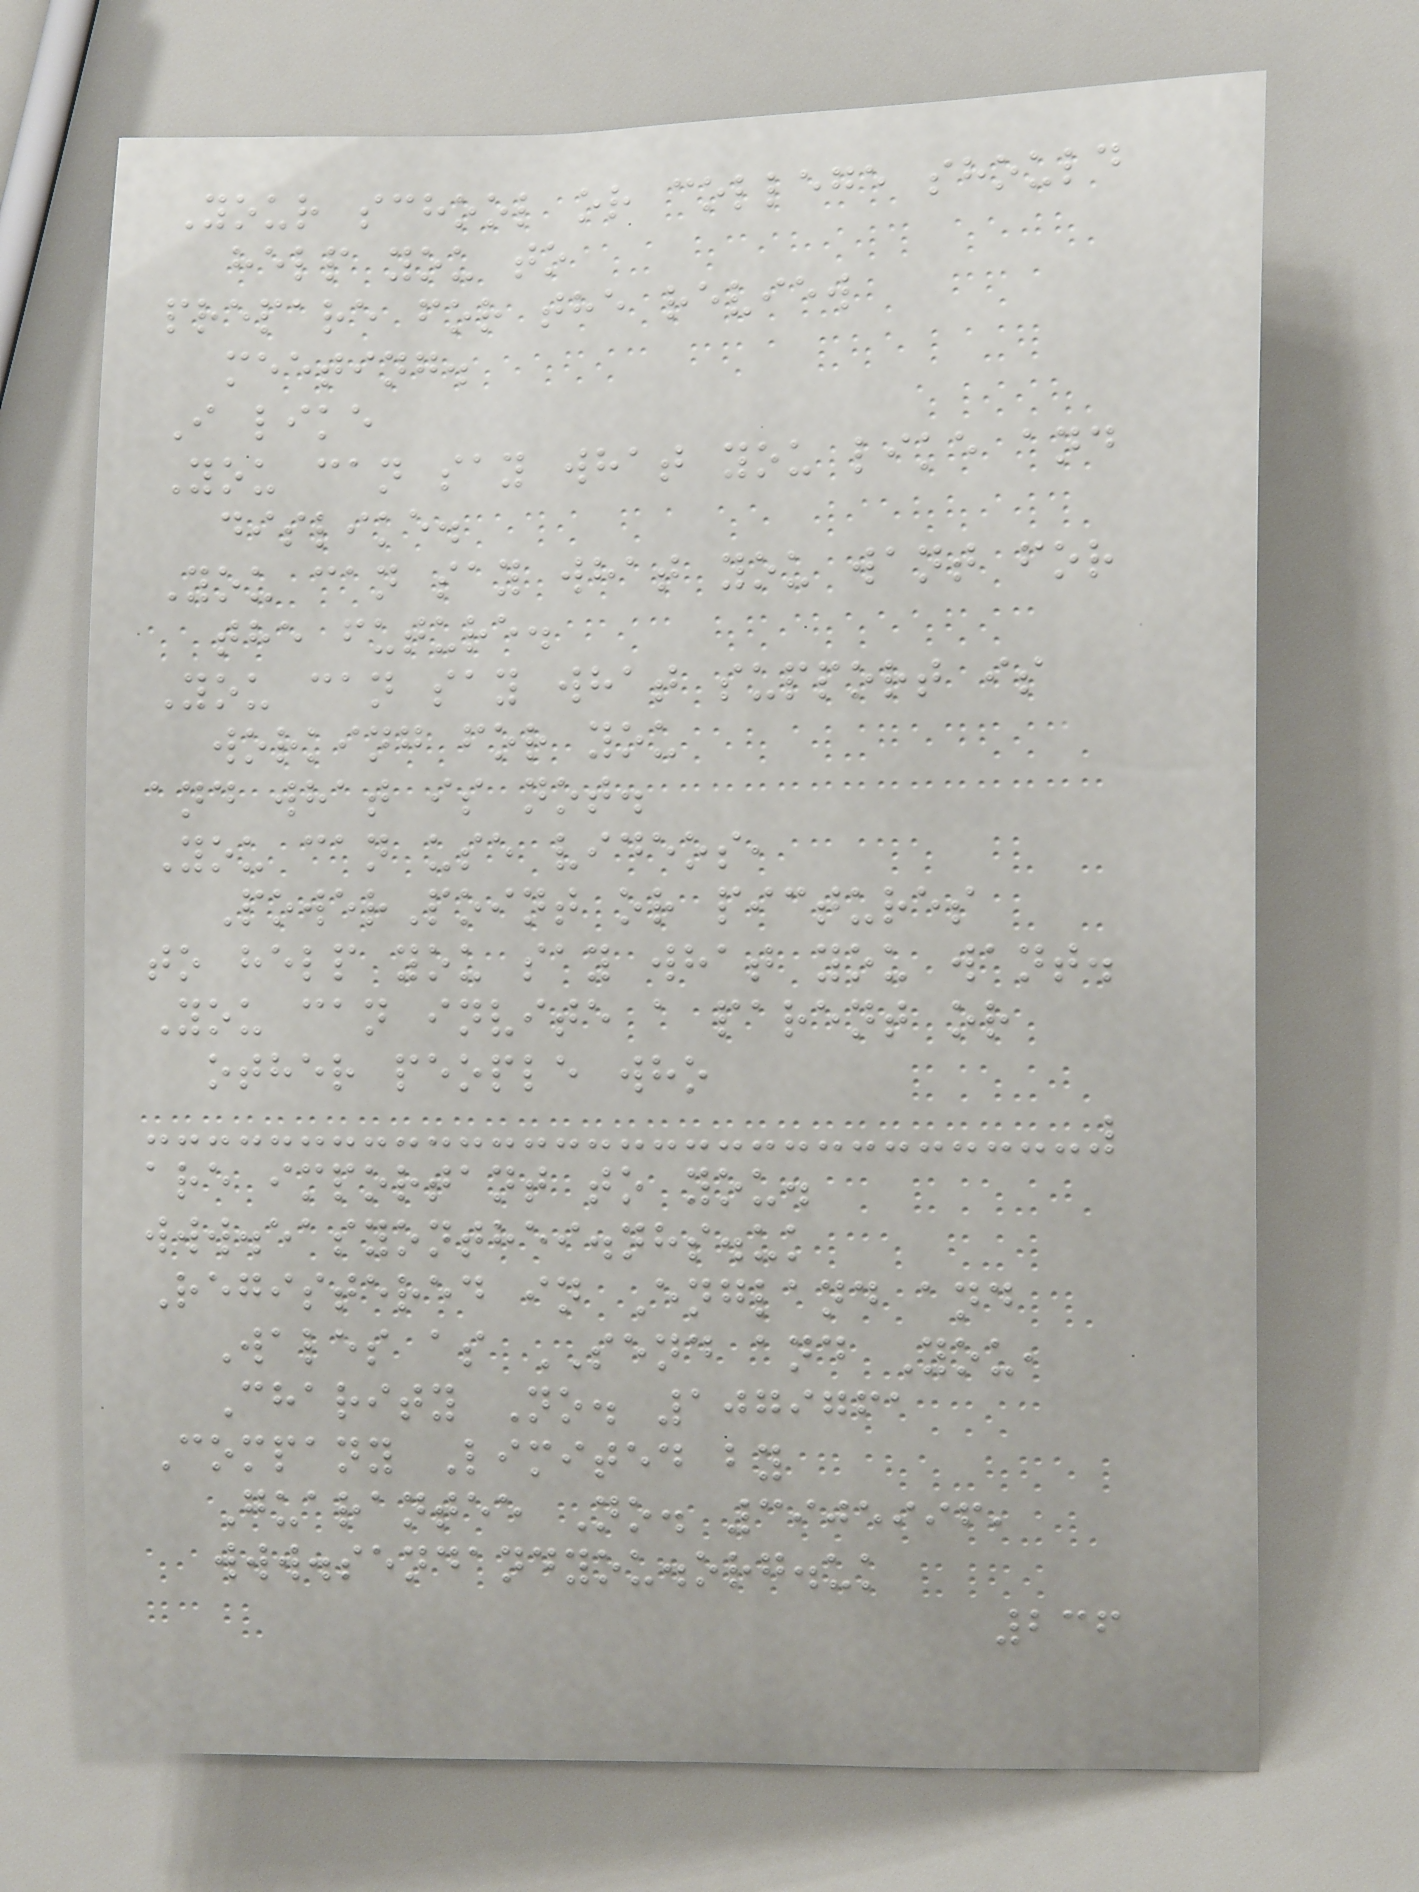Your school or college should
help you to
prepare for the review
meeting.
I like
You can say what you like and
dislike.
You can say what you want for
the future.
You can say what support is
working for you
and what is not.
You can use videos,
PowerPoint or pictures
to help you say what you want.
You can invite a parent or
other people who
are important to you.
www.easyonthei.nhs.uk
Registered in England and
Wales as SEND and You,
Charity No. 1079761
Company Limited by
Guarantee No. 3905996,
www.sendandyou.org.uk
236
